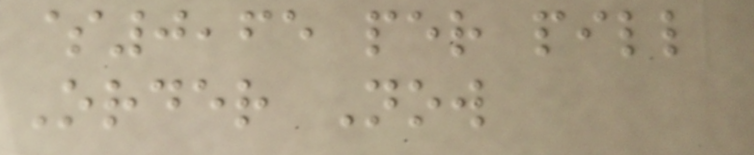$0,65 per pill
Order Now
